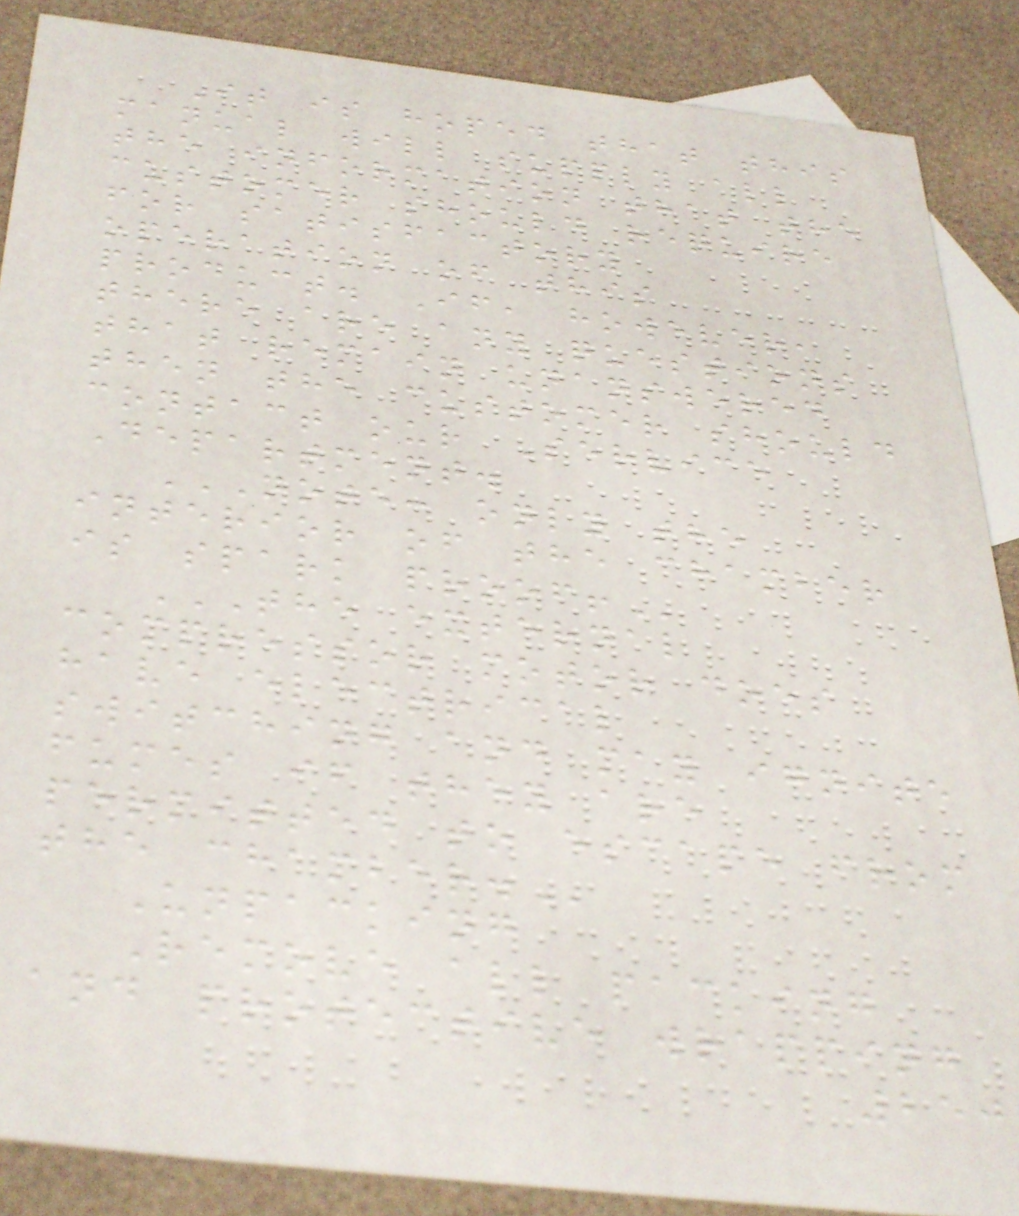It is hoped that this
manual will supply all
the information that the
customer should require
for satisfactory
operation of this
product. If, however,
there are any questions
that remain unanswered
then the customer should
contact our Service
Department.
NOTE: ONLY THE
INTERIOR OF THE CHAMBER
IS SPARK PROOF!
THE EXTERNAL
COMPRESSOR MOTOR DOES
HAVE ELECTRICAL
SWITCHING AND MAY IGNITE
FUMES IF THEY ARE
PERMITTED TO ESCAPE FROM
THE CHAMBER.
Unpacking
Remove all packing
and protective wrapping
250
